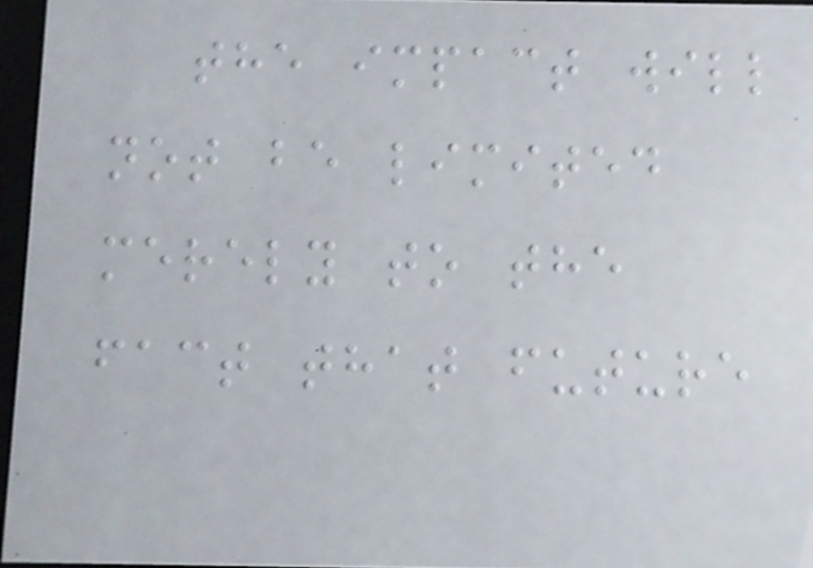the impact will
not be limited
merely to the
fact that future
